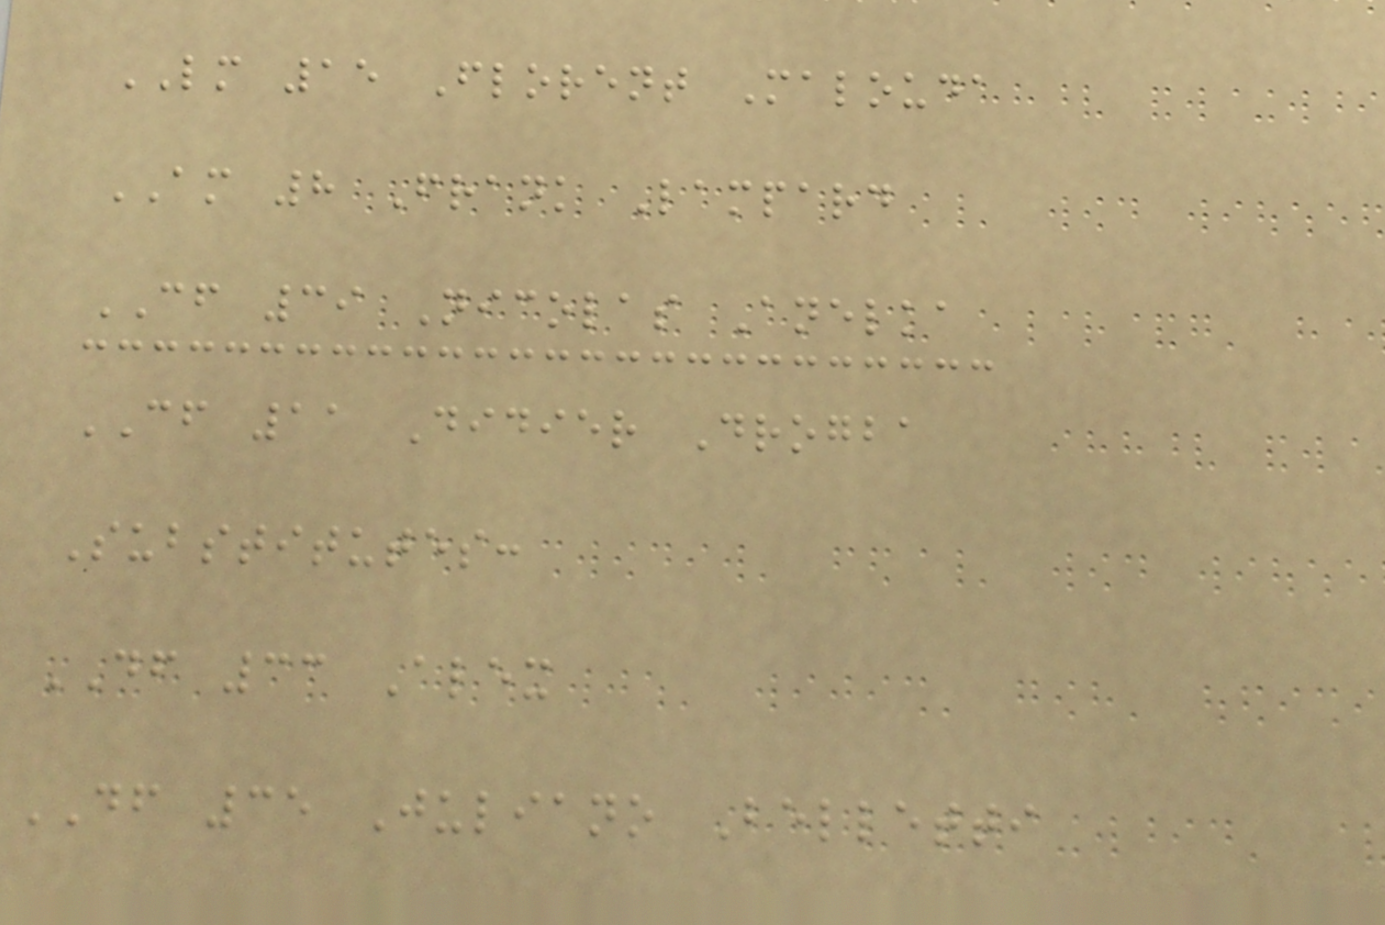LM 15 Florent Malouda
AM 8 Frank Lampard
CF 39 Nicolas Anelka
CF 11 Didier Drogba
Substitutes:
DF 33 Alex
DF 35 Juliano Belletti
